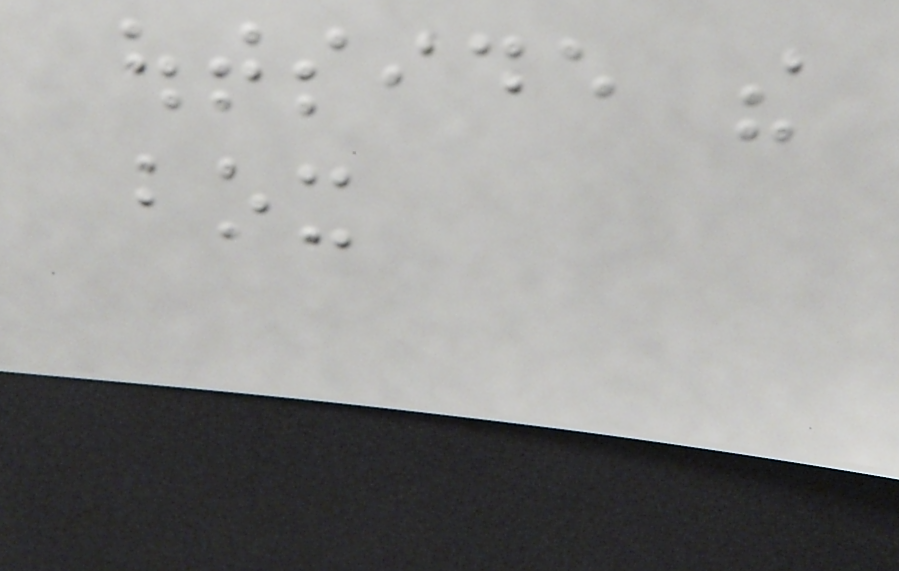outside the
box
